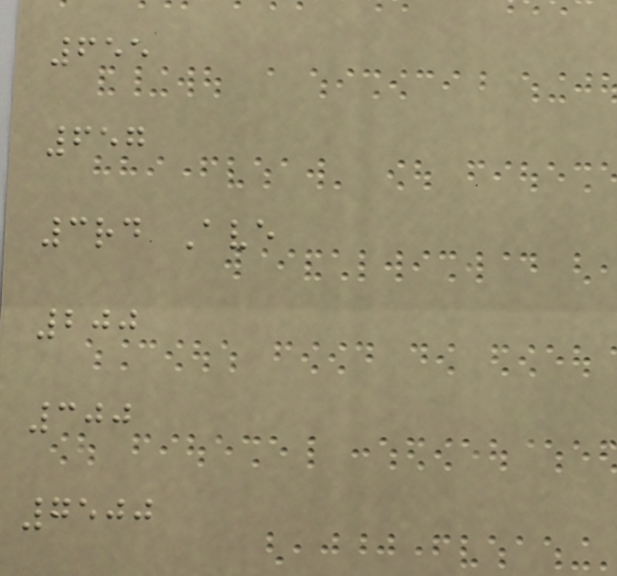655
657
3rd Ave
200
300
7500
